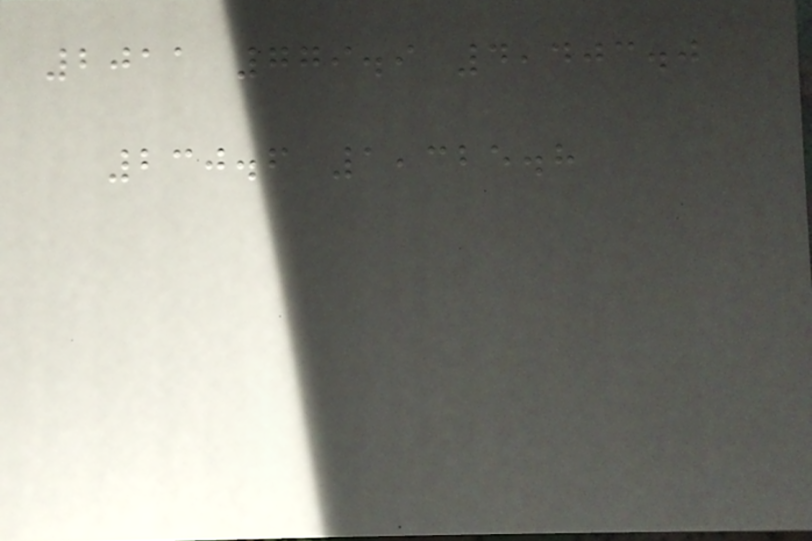2011 779.9 4,403.0
230.6 1,325.8
